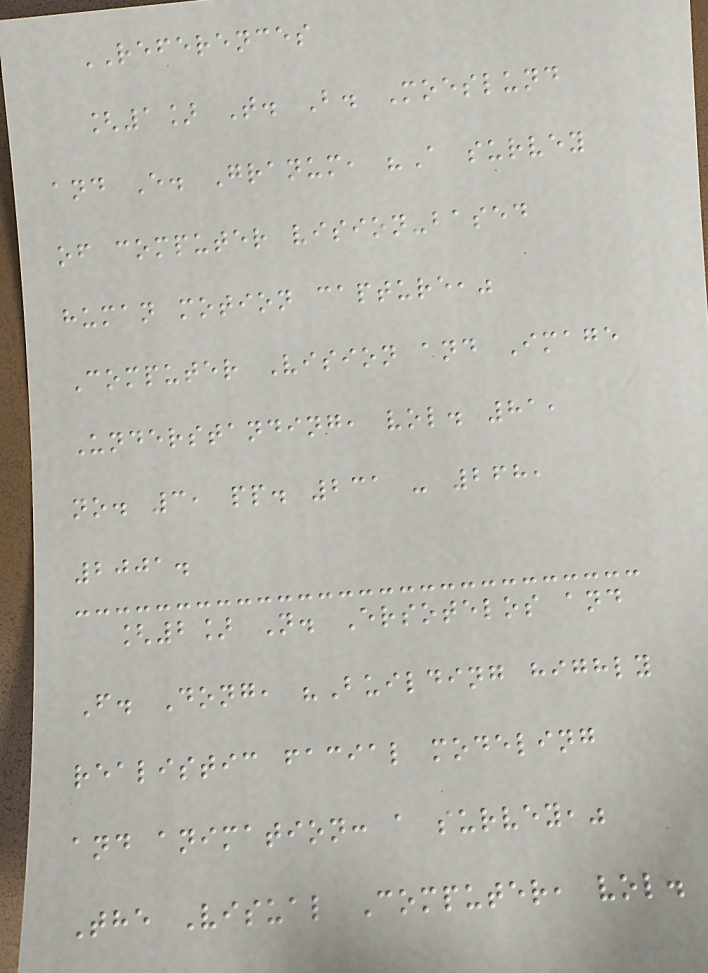REFERENCES
[1] T. B. Moeslund
and E. Granum, "A survey
of computer vision-based
human motion capture,"
Computer Vision and Image
Understanding, vol. 81,
no. 3, pp. 231 - 268,
2001.
[2] N. Ersotelos and
F. Dong, "Building highly
realistic facial modeling
and animation: a survey,"
The Visual Computer, vol.
